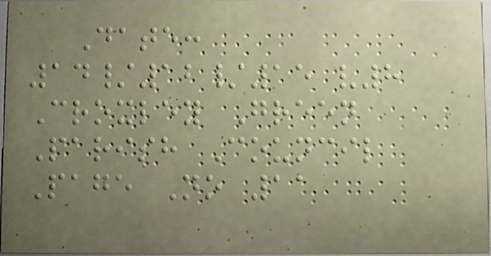Date:
14/12/15 v8
Croxley Green
Parish Council
Page No 11
